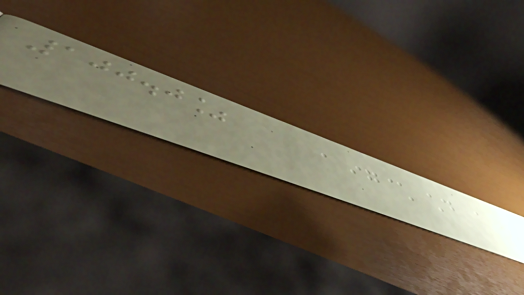100.0%
